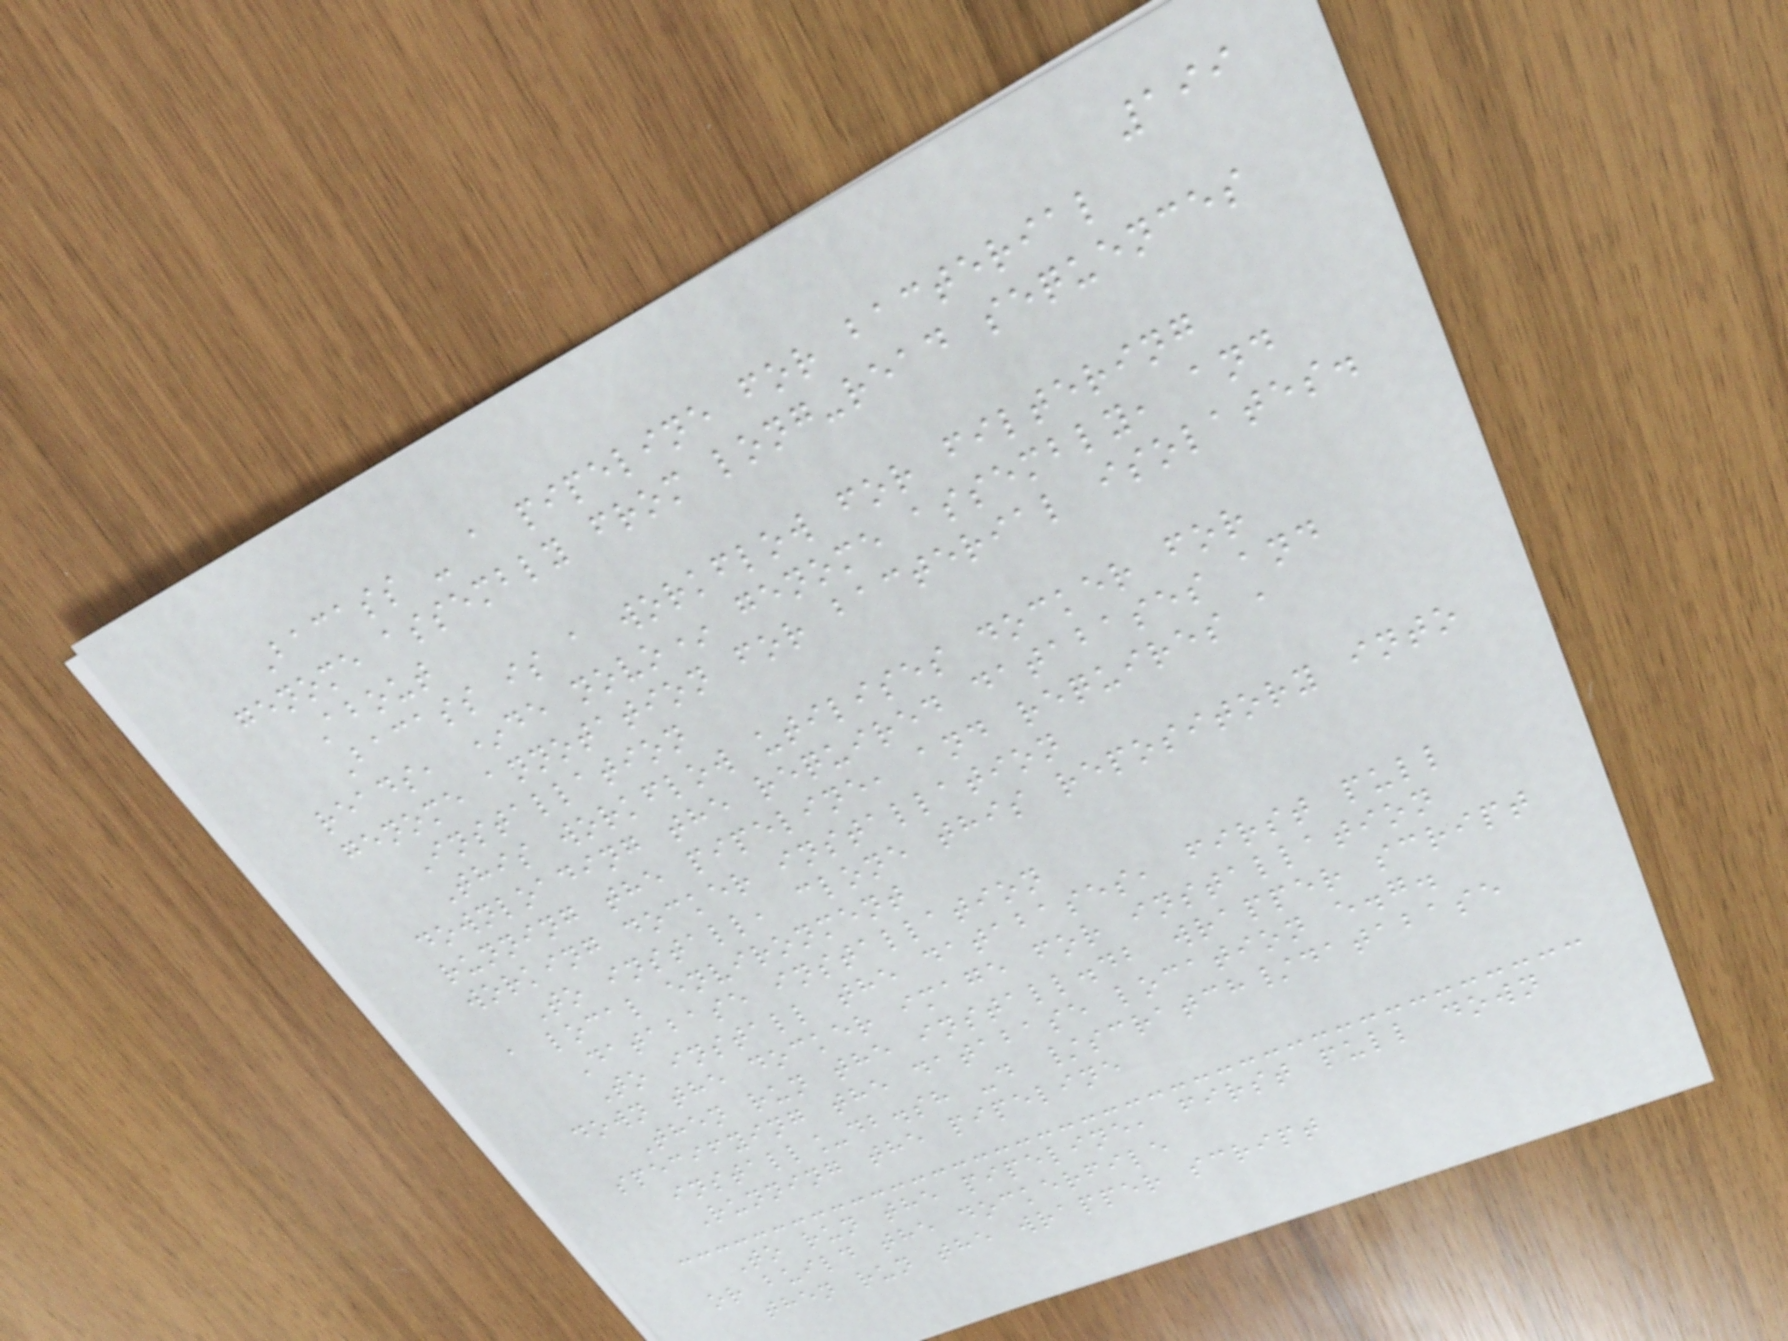199
Bacass - a pipeline for bacterial
genome assembly from long-read sequences
About
Bacass is a workflow for filtering
reads, *de novo* genome assembly, and
genome annotation for bacterial isolates.
Installation
This workflow utilises docker for
downloading the required databases and
running the pipeline, and requires a
working docker installation
To install, clone this repository into
a local environment
Database installation
To install the databases, first pull
down the docker image for installation
Then run the install.db wrapper script
specifying the database location e.g.
install_db.sh -d /scratch/database
Running the pipeline
To run the pipeline, first pull down
or build the dockerfile
then run the wrapper script
